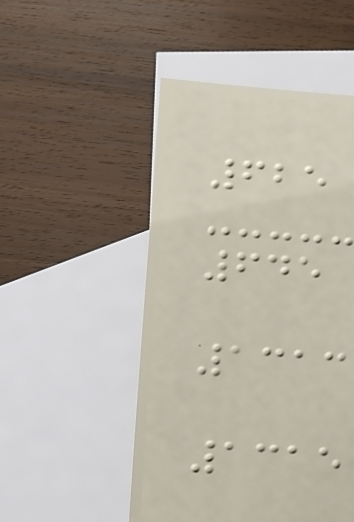625
645
1313
1315
